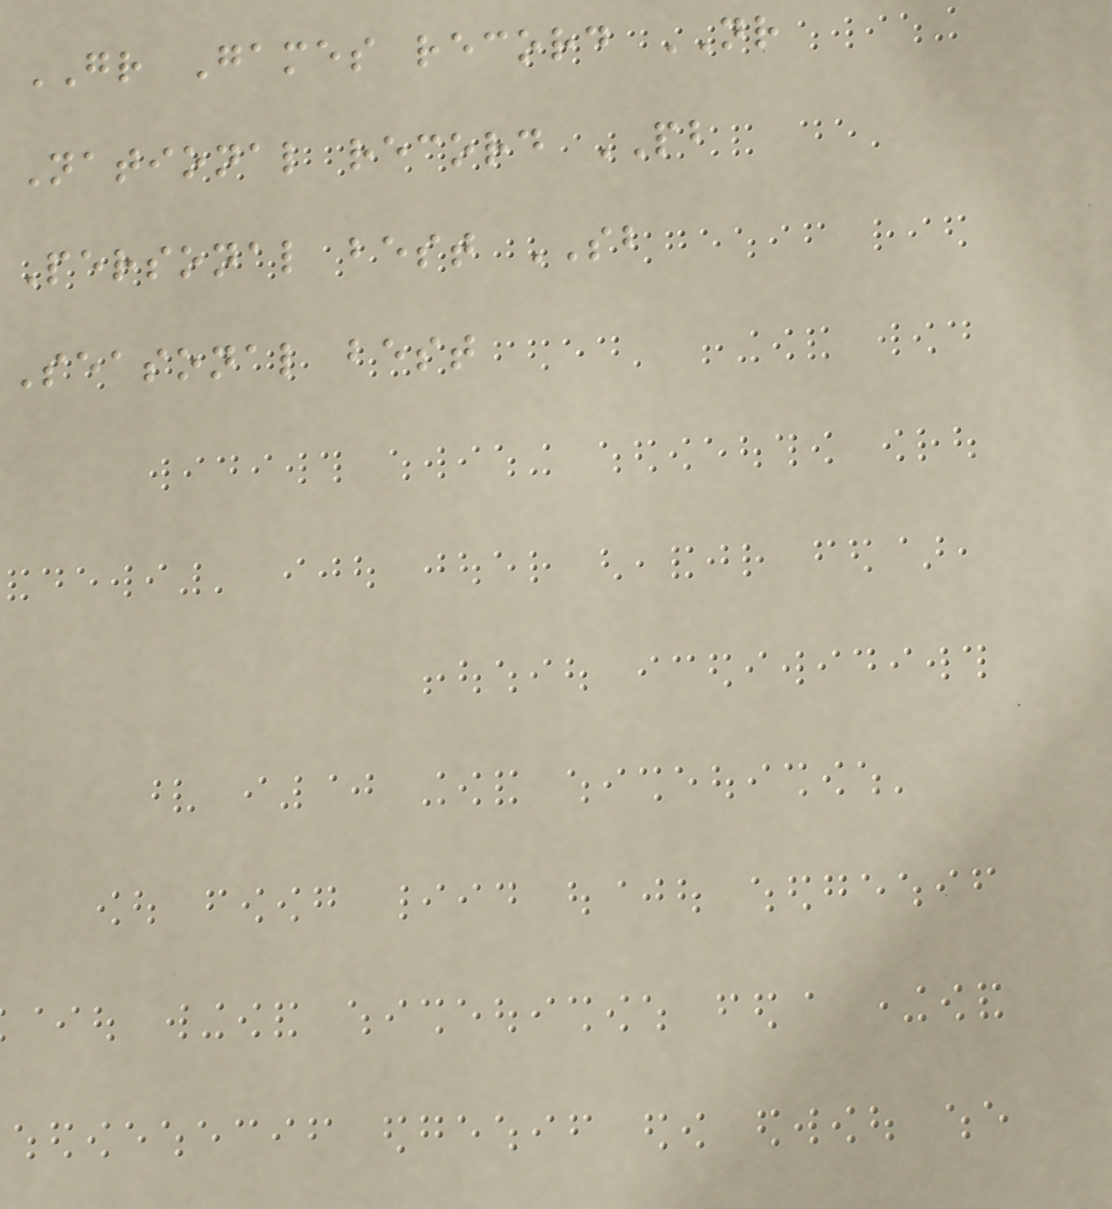GR Games record NR
National record PB
Personal best SB
Seasonal best
